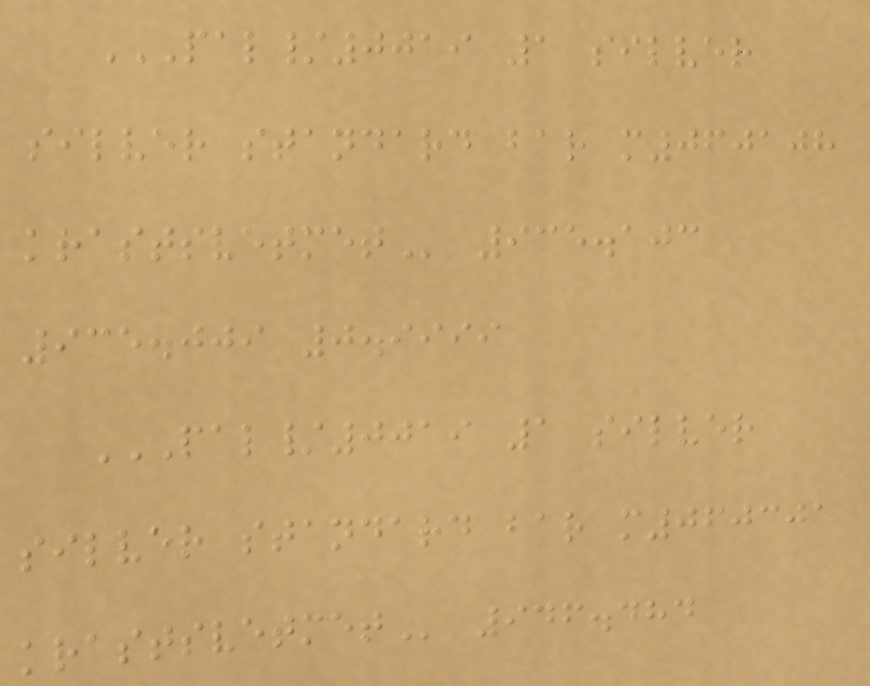PAL/0019 1 SILVER
SILVER STANDARD BAR M060108
KRASTSVETMET 935.103
935.009 0.9999
PAL/0019 1 SILVER
SILVER STANDARD BAR M060301
KRASTSVETMET 946.484
